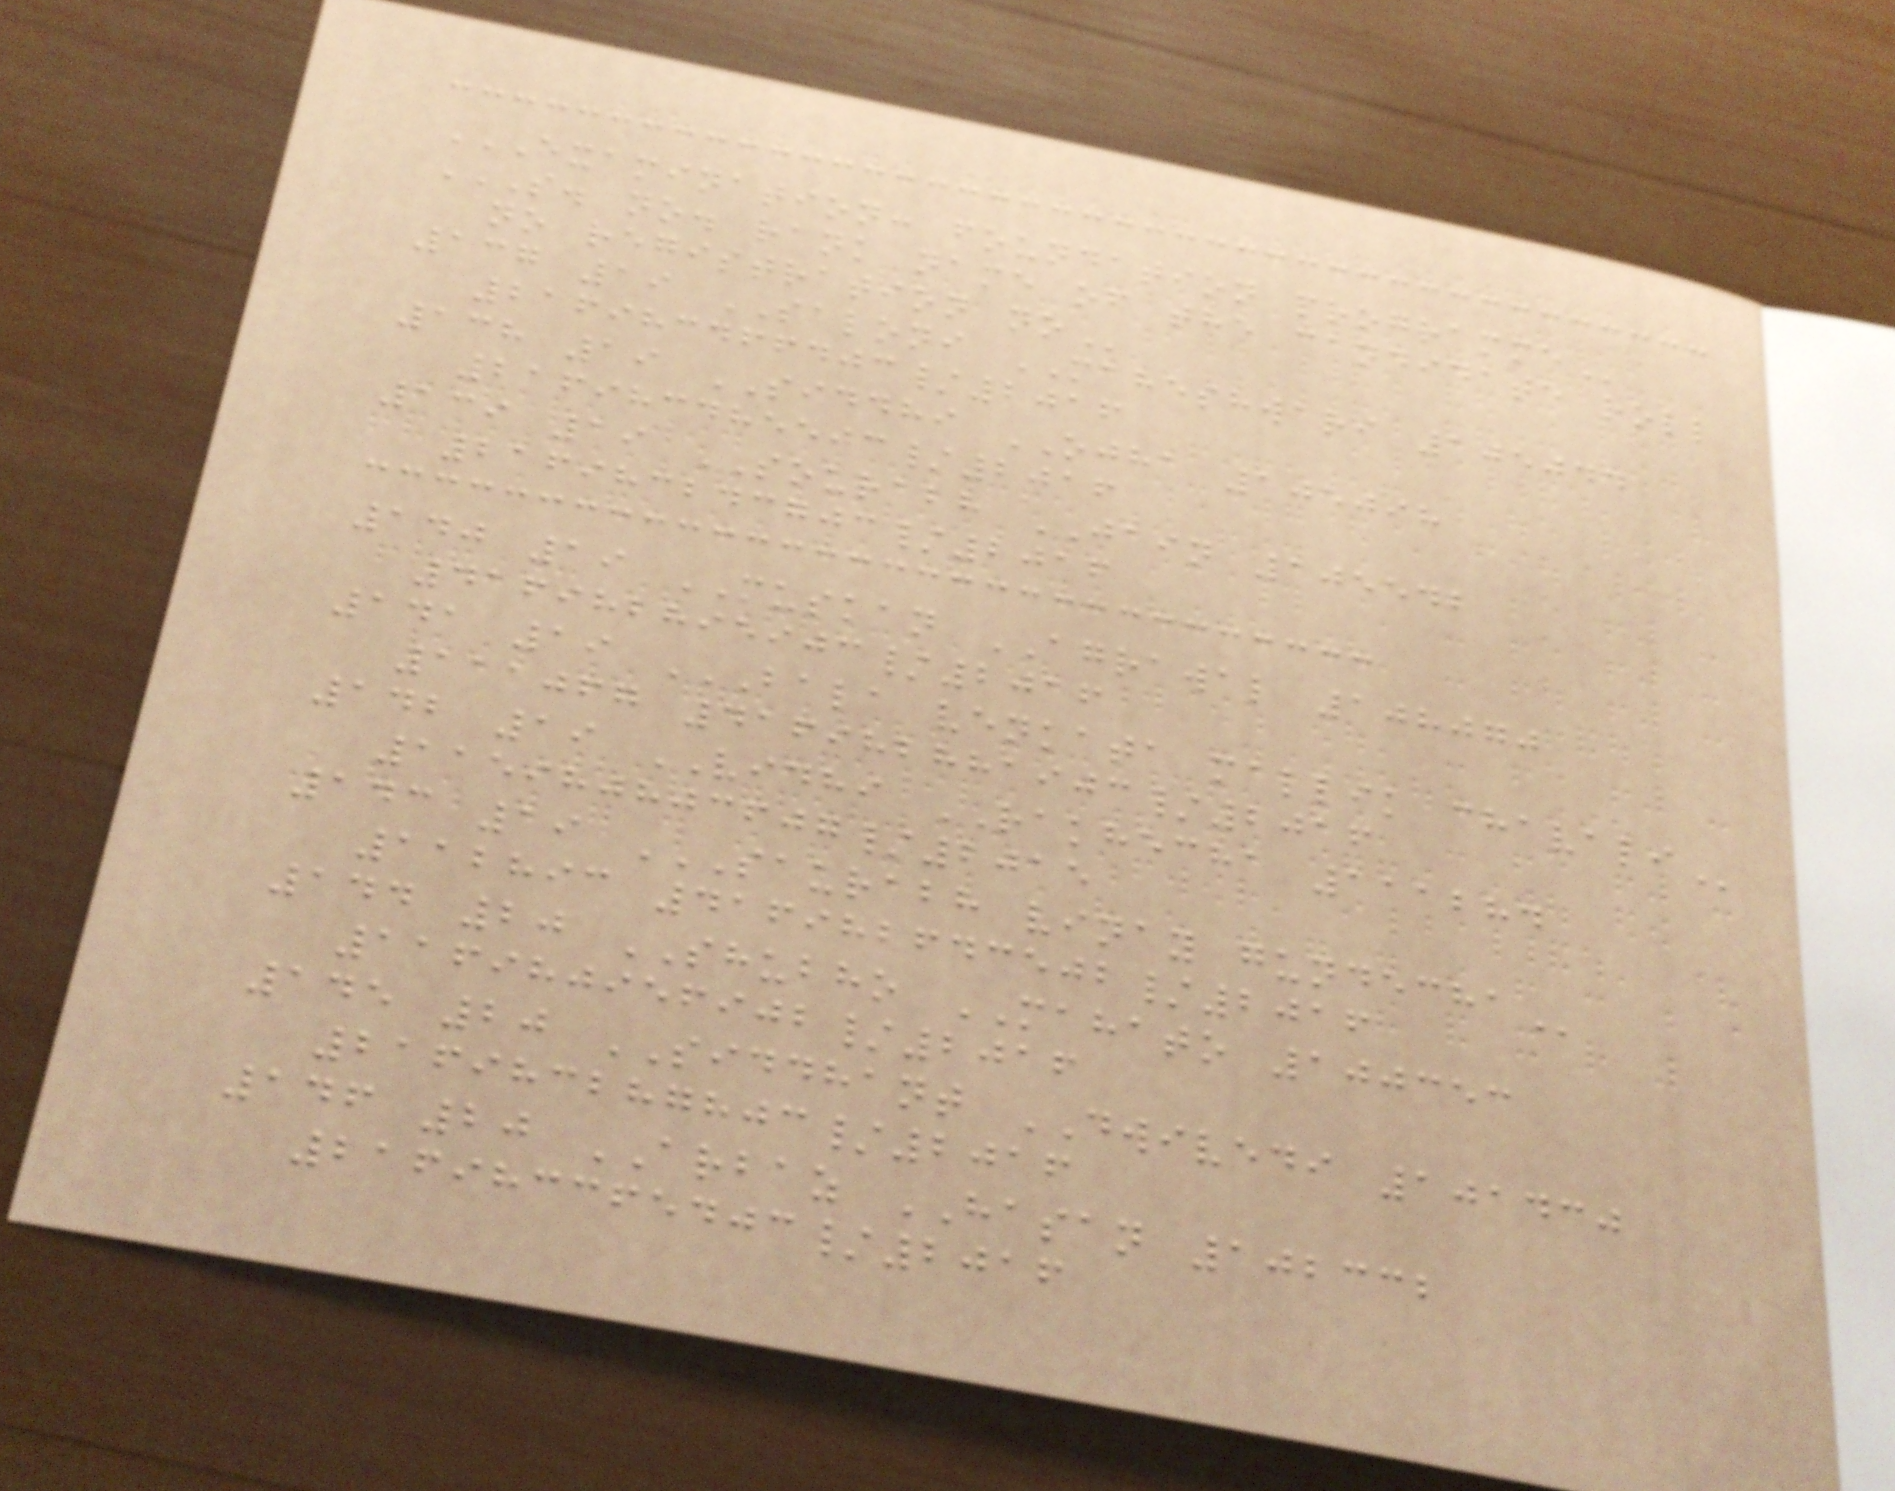EXAMINATION: FOUNDATION PROGRAMME
S. NO. RANK NAME OF THE CANDIDATE ROLL
NO REGISTRATION NO
137 19 SALONI MAHESHWARI 105044
216983466403/2016
138 19 SIDDHI OJHA 105098
216983485503/2016
139 19 SOURABH JAIN 105542
216983243703/2016
140 19 MUSKAN AGRAWAL 108070
416982895903/2016
141 19 BALA VENKATA MALLIK CHAVALI
111067 416982881903/2016
142 19 VIDHI RAKHECHA 111284
115980803607/2015
143 19 SAURABH VINAY GUNDECHA
112893 416982643502/2016
144 20 SHUBHO MAHATO 100353
116980956902/2016
145 20 SIDDHANT DWIVEDI 101430
216983287803/2016
146 20 ARBAZ HASAN 102332
216983365403/2016
